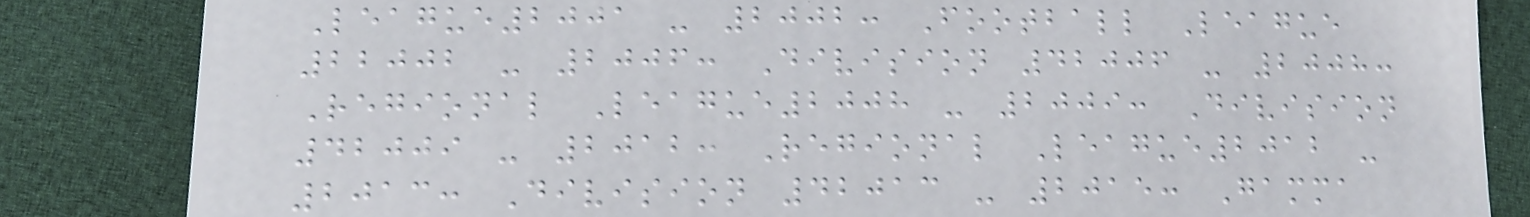League2001 - 2002: Football League
22002 - 2006: Division 42006 - 2008:
Regional League2008 - 2009: Division
42009 - 2012: Regional League2012 -
2013: Division 42013 - 2015: Gamma
